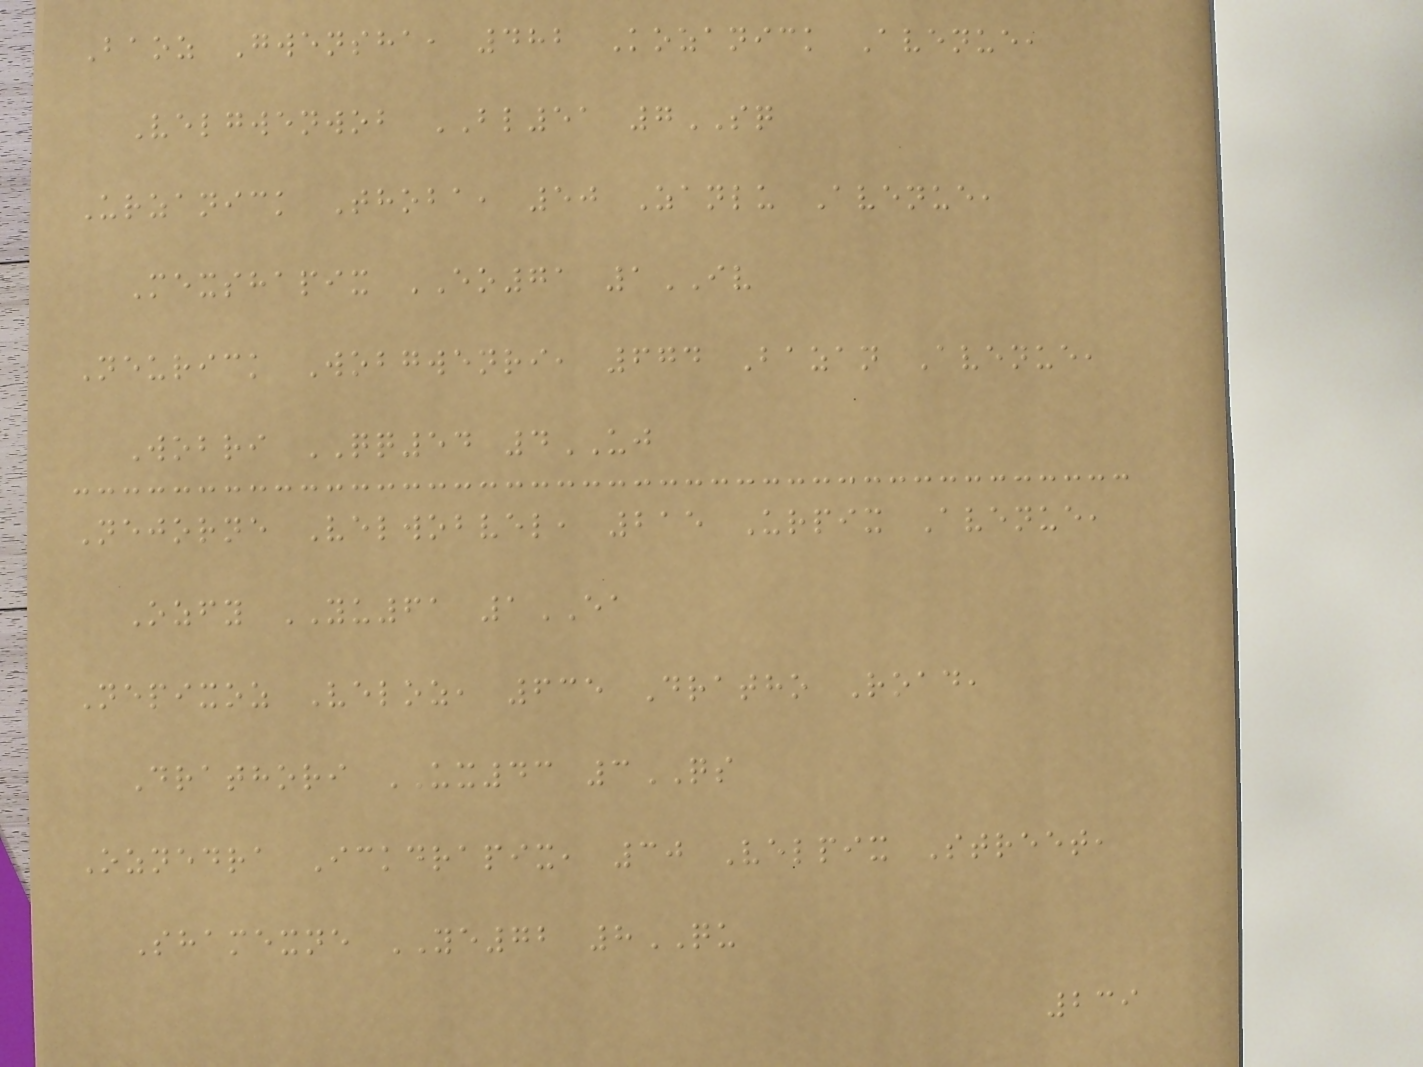Baoz Gwensha, 482 Kozanick Avenue,
Velgwenwob BL51 7SQ
Urzanick Thoba, 50 Zanlu Avenue,
Mexshapix EO71 1IV
Neurick Wobgwenri, 674 Bazan Avenue,
Wobri QQ54 4UJ
Nejorne Velwobvel, 215 Urpix Avenue,
Ozfy YU61 1EA
Nepixoz Veloz, 635 Dratho Road,
Drathori UX43 3QS
Oznedra Ickdrapix, 30 Velpix Street,
Shamexne YE72 8QU
239
